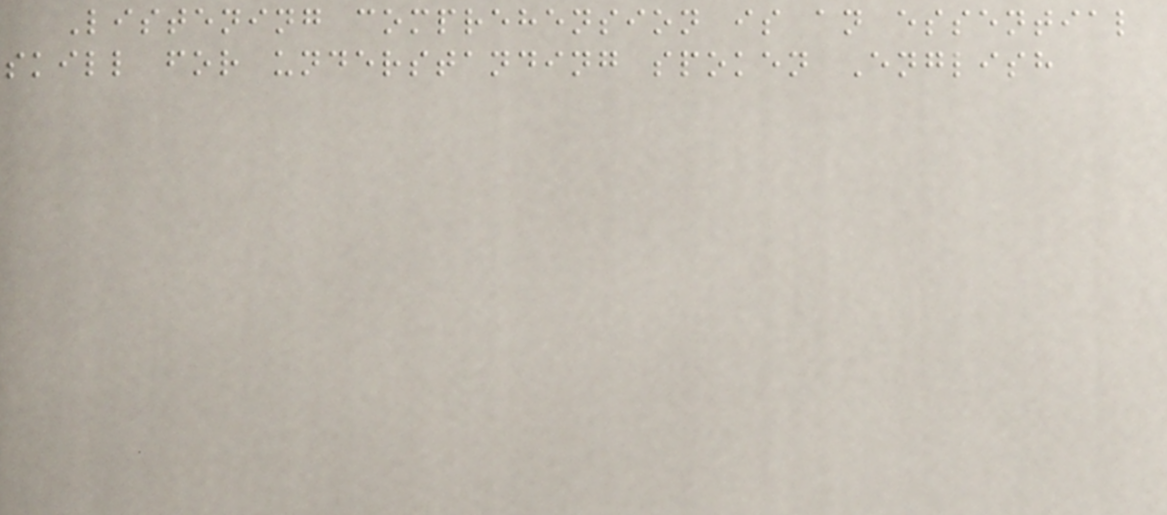Listening comprehension is an essential
skill for understanding spoken English
